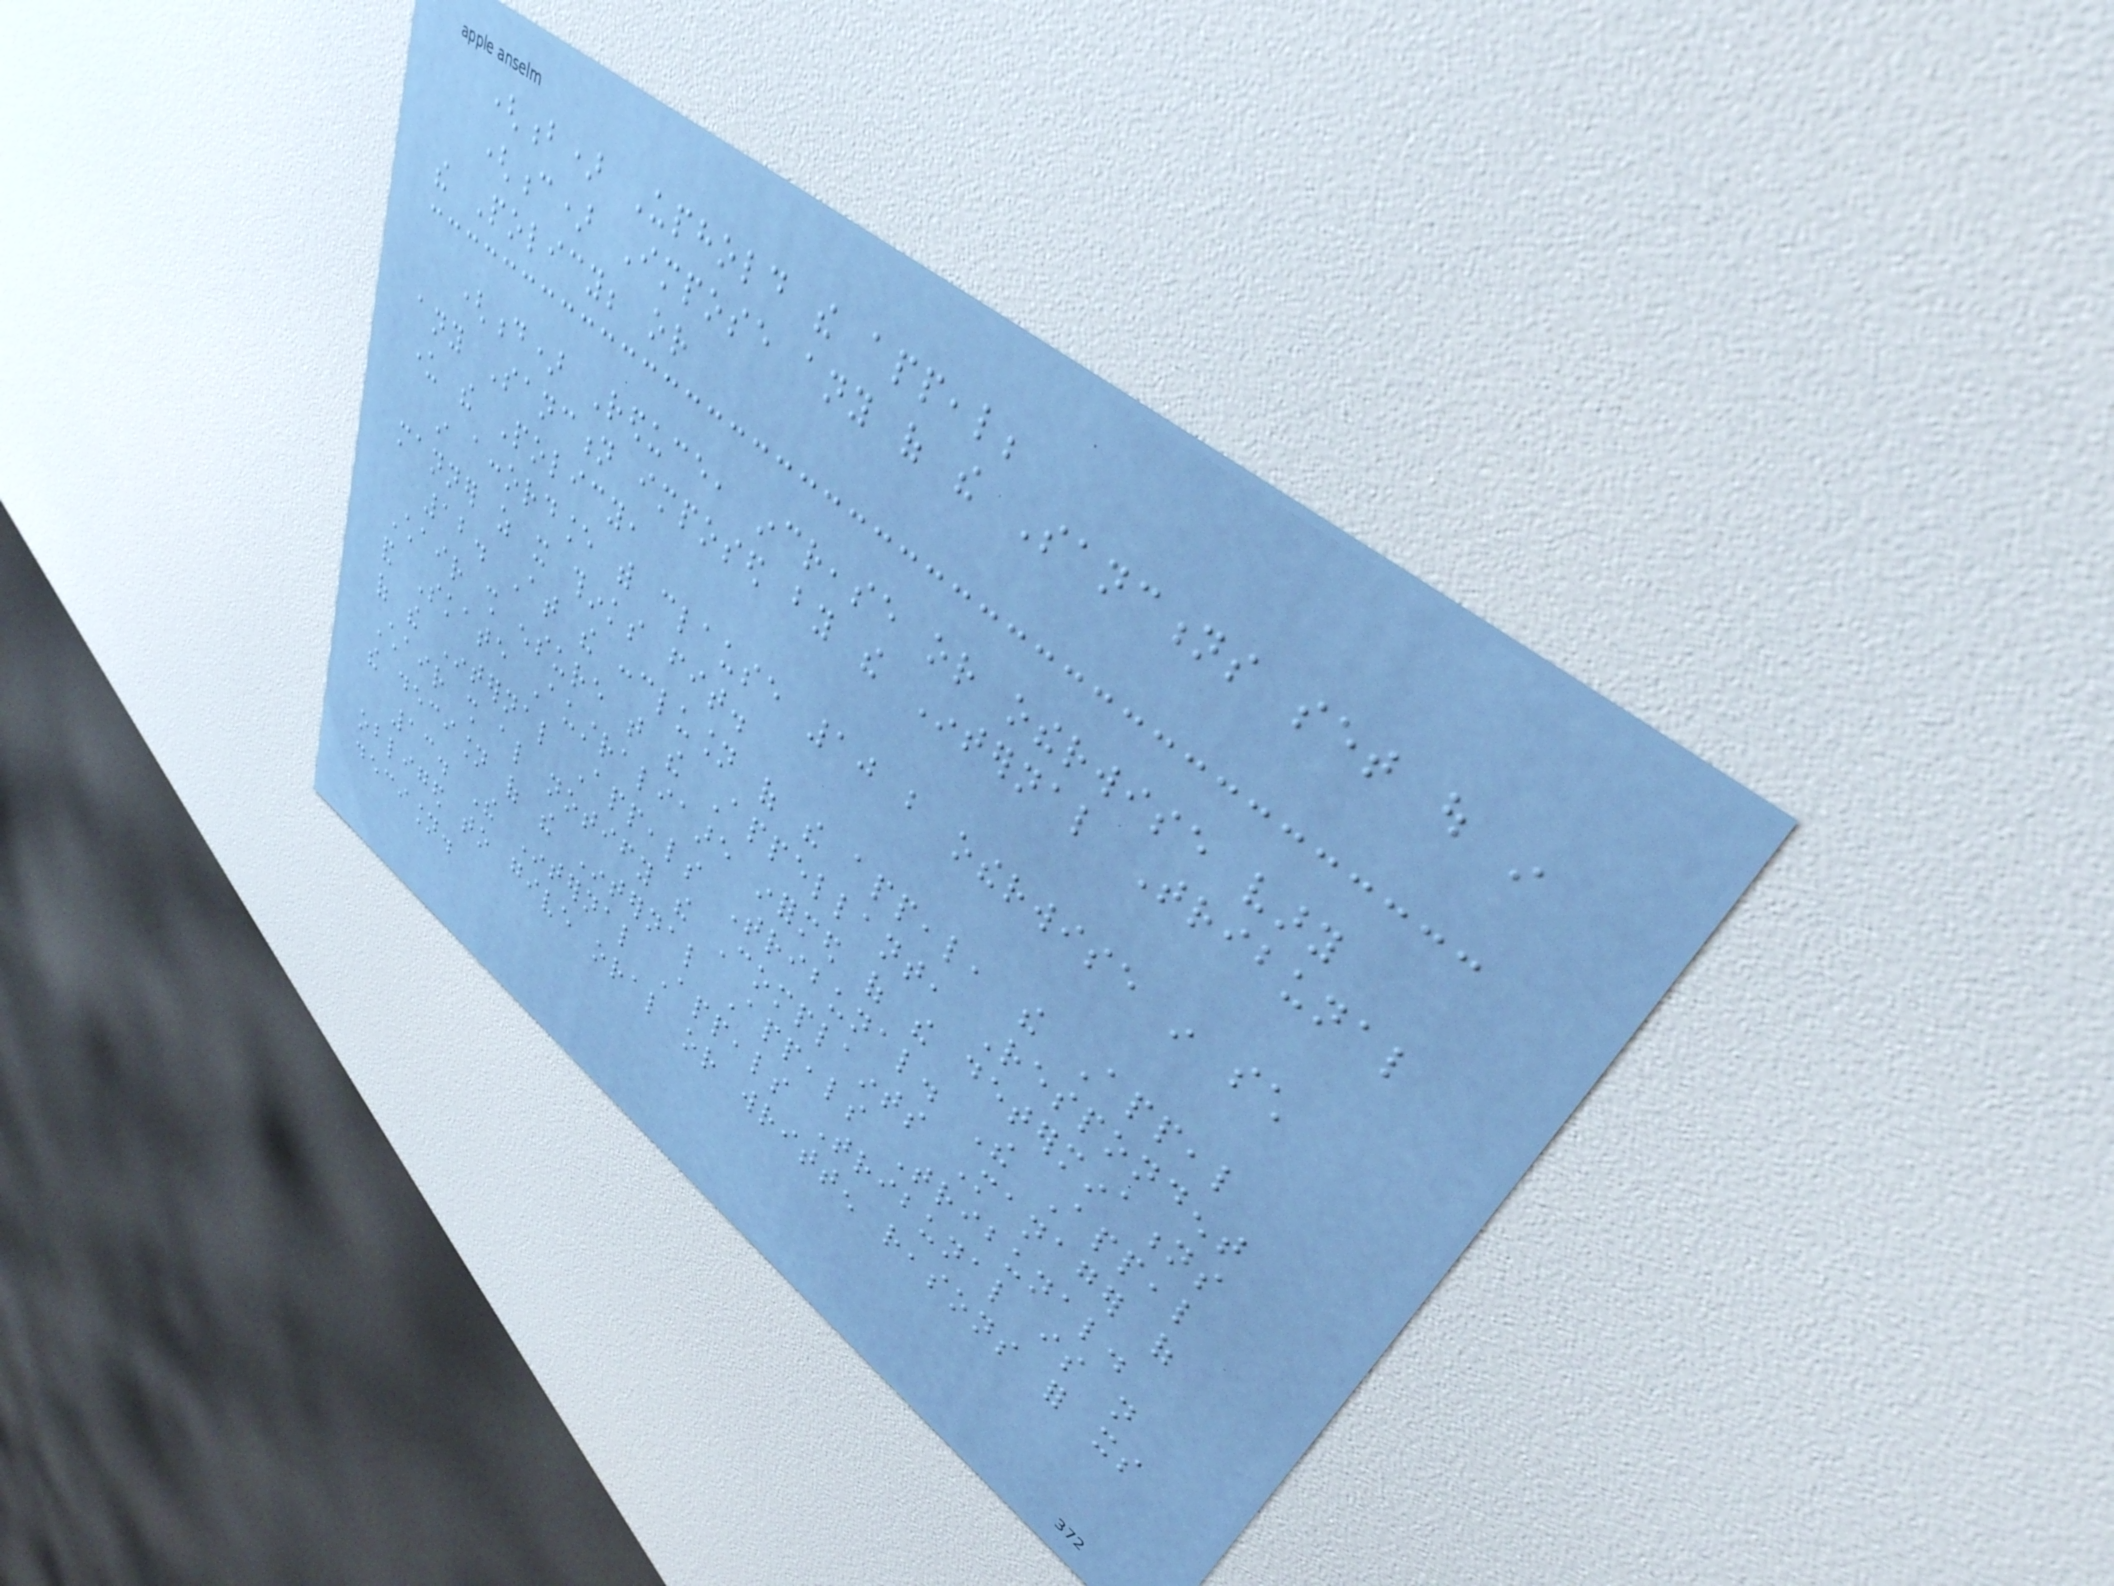(b) Uphold the appeal;
(c) Impose any of the Sanctions set out in
the Policy; or
(d) Reduce, increase or otherwise vary
any Sanction imposed by the Internal Tribunal
under the Policy,
in accordance with clause 10 but otherwise in such
manner as it thinks fit.
12. At the conclusion of the appeal, the Appeal
Chair shall ensure that the Appellant, Respondent
and Skate Australiaare informed of the determinations
of the Internal Appeals Tribunal. The Appeal
Chair shall also notify the Complaints Manager of
the decision of the Internal Appeals Tribunal.
13. The Internal Appeals Tribunal is not
obliged to give oral or written reasons for its
decision.
